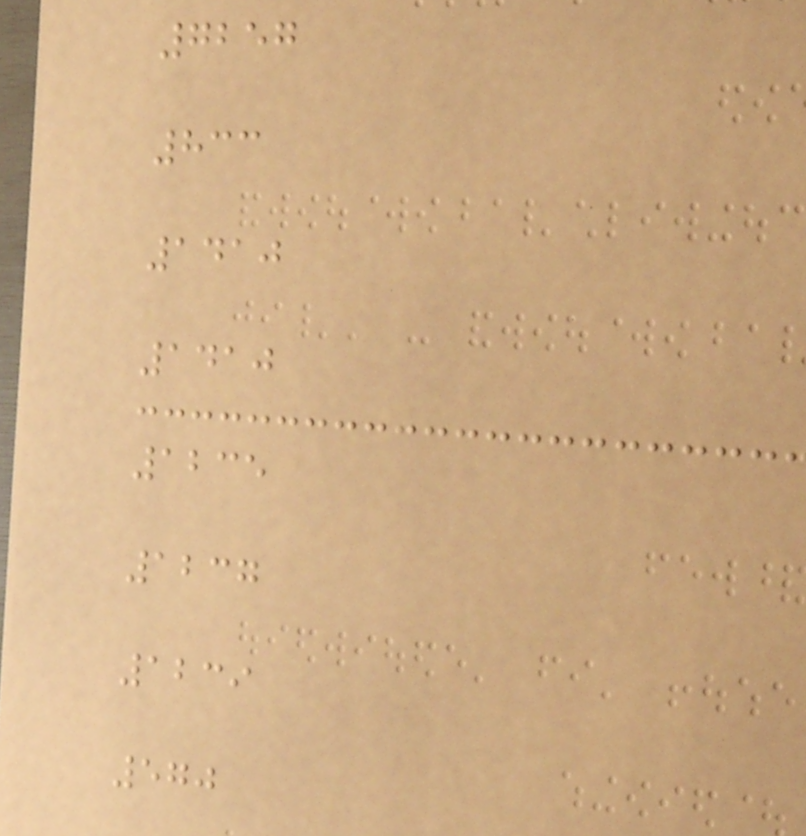7257
833
1410
1410
1235
1237
1239
570
